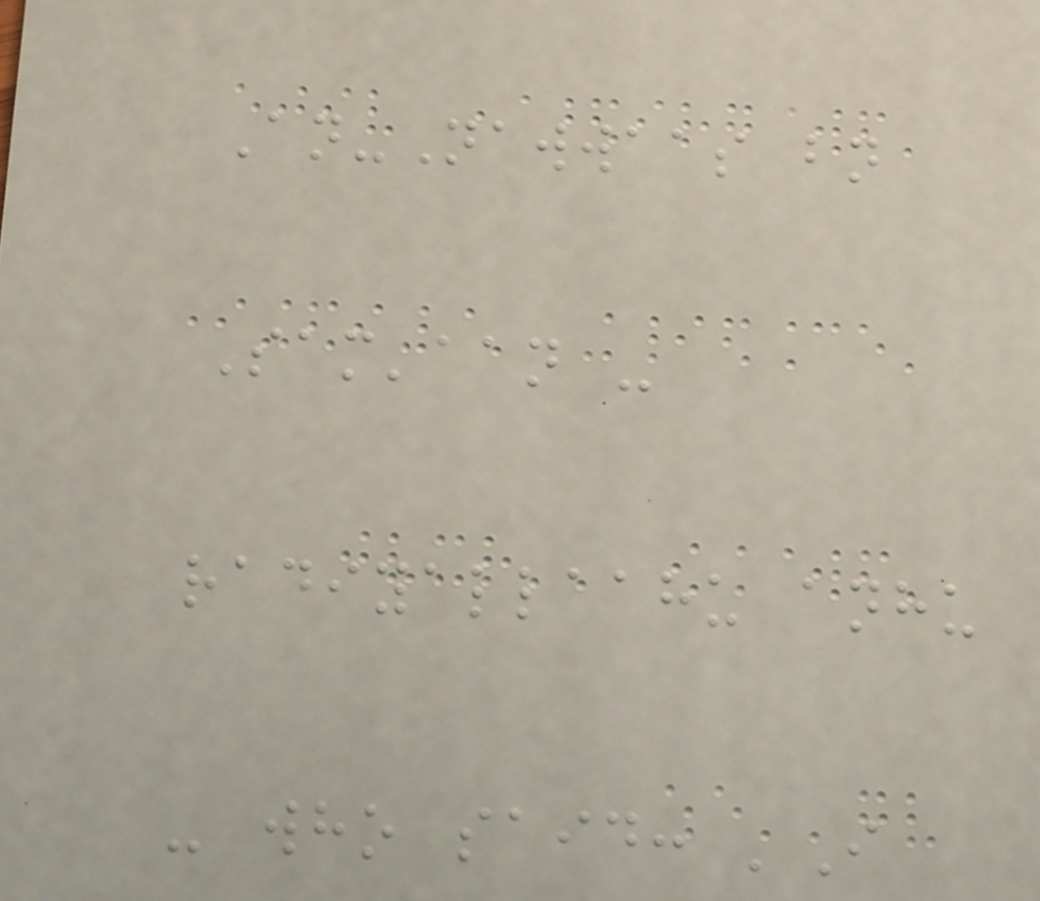An-Nawwaas bn
Sam'aan -
radiyallaahu anhu
- who said: 'I
